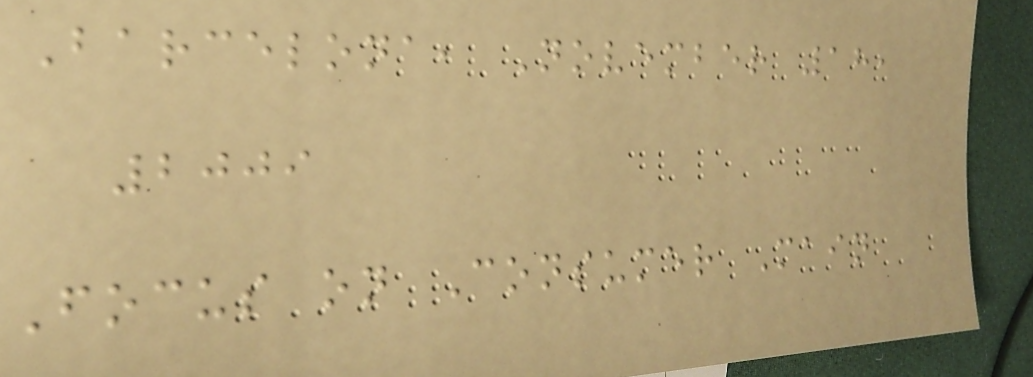Barcelona, November 18,
2009
Focus on Consumer Main
